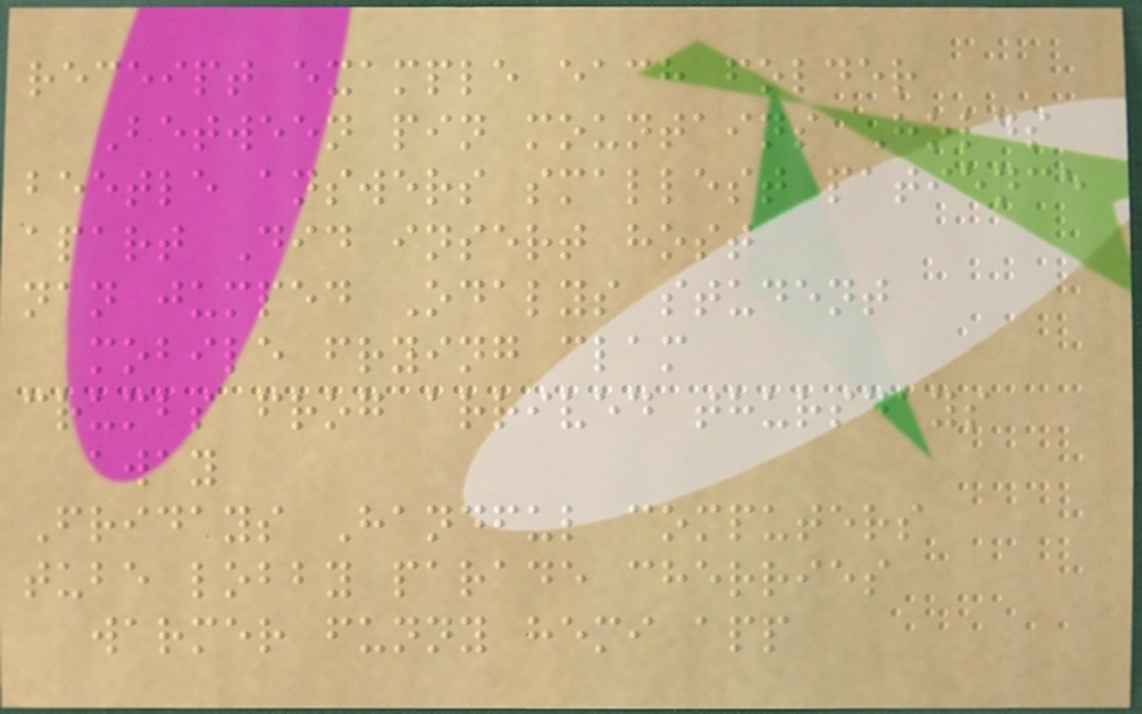receipt example each folder
Between pin mountains Holds
beetle answers smallest patience
apart Did insert host
nan jumped Odalys student
mobile frying clam
crumbs frog arrived thursdays
away
Fridays Handful computers
tube lobby parade cherries
warmer funny hemi app
